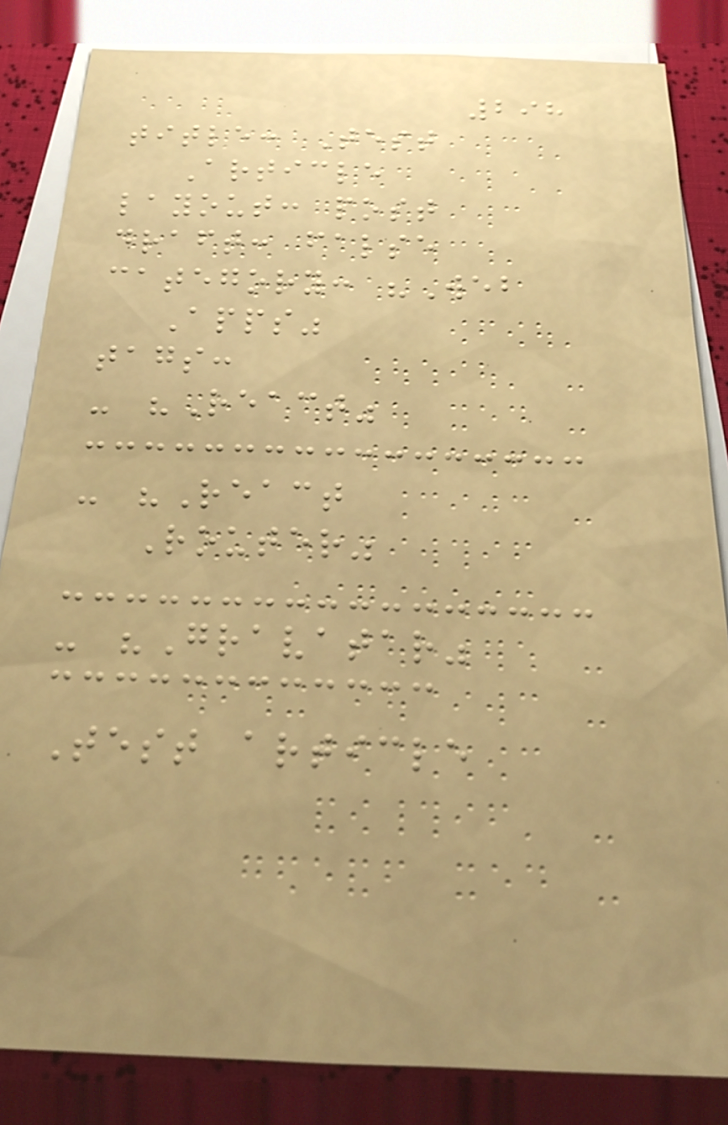298
title: Test
Article
layout: post
draft: false
category: "Web
Apps"
tags:
- "React"
- "React
Router"
- "Gravatar"
Test article
